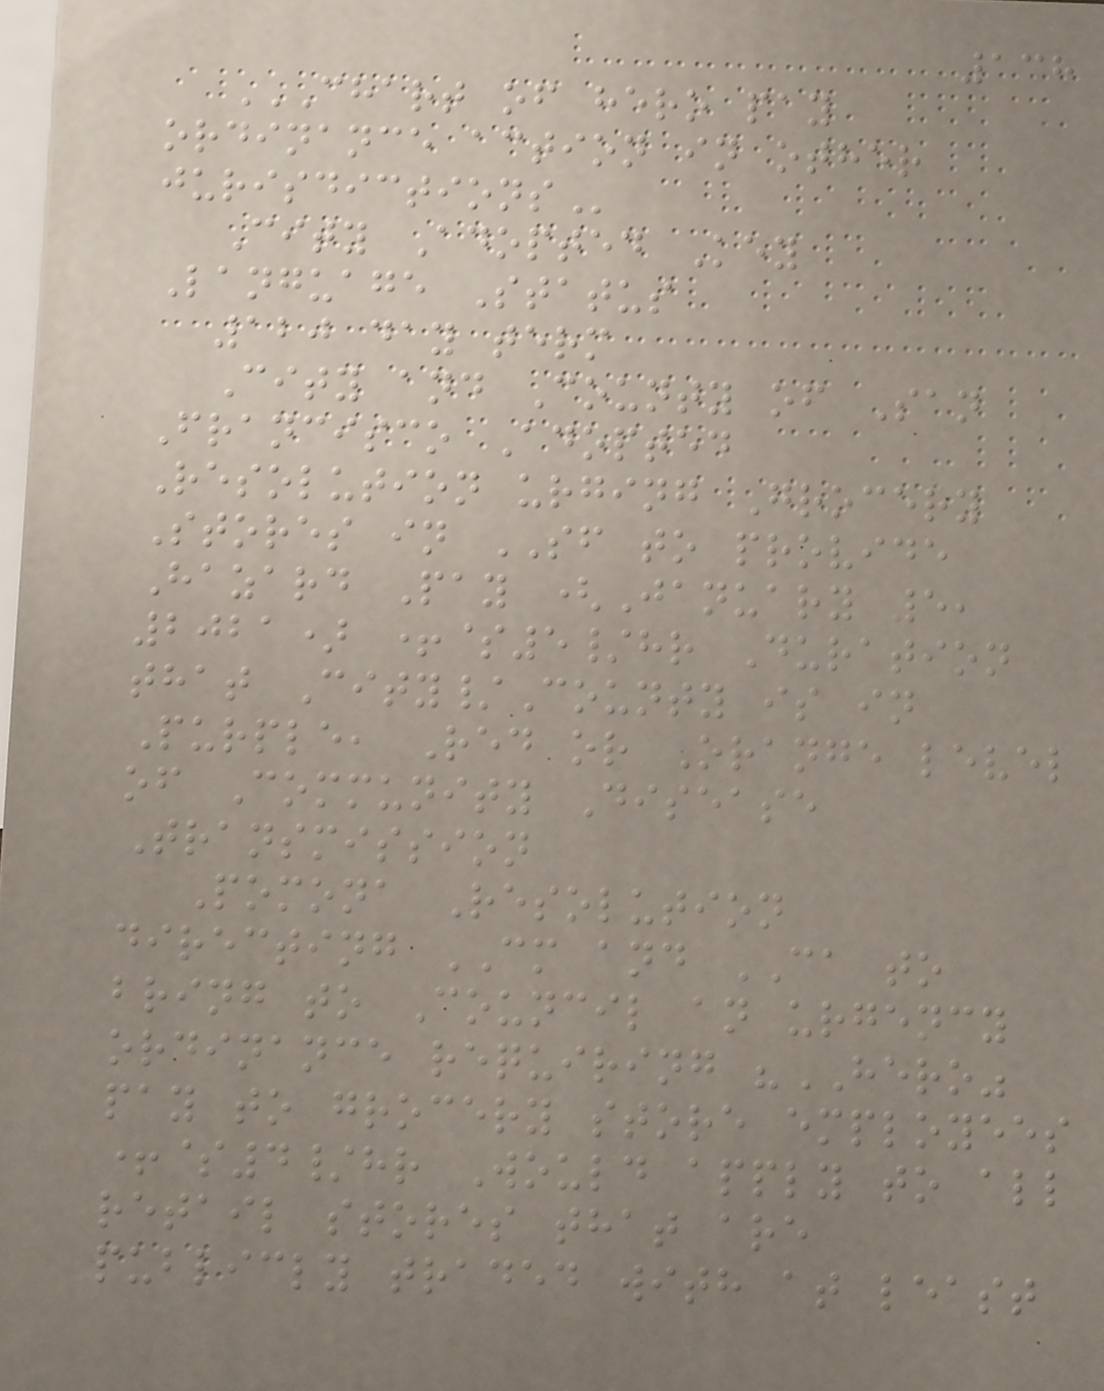138
CHART OF HERO PAY
ORDINANCE ACTION IN OTHER
JURISDICTIONS
City Adopted Key
Language Status
120 day term
City and County of San
Francisco Adopted
Resolution urging Grocery
Stores in SF to provide
Hazard Pay (January 5,
2021) +$5/hr Duration
that City/County is in
Purple, Red or Orange level
of Community Disease
Transmission
Pomona Resolution
directing CM and CA to
bring to Council an urgency
ordinance requiring "HERO"
pay to grocery store employees
+$4/hr Would apply to all
retail stores that are
publicly traded with at least
